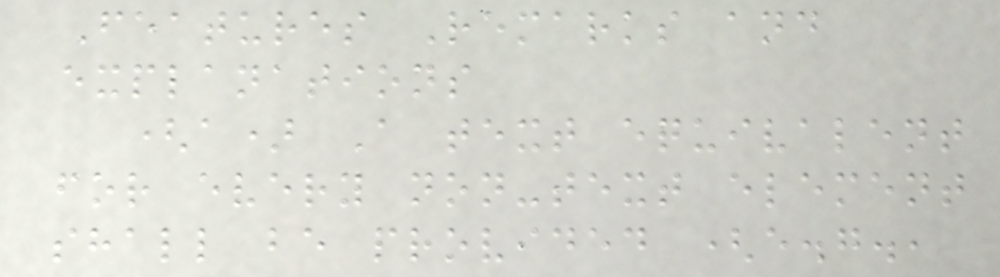Features Remarks and
explanations
(a) A text equivalent
for every non-text element
shall be provided (e.g.,
